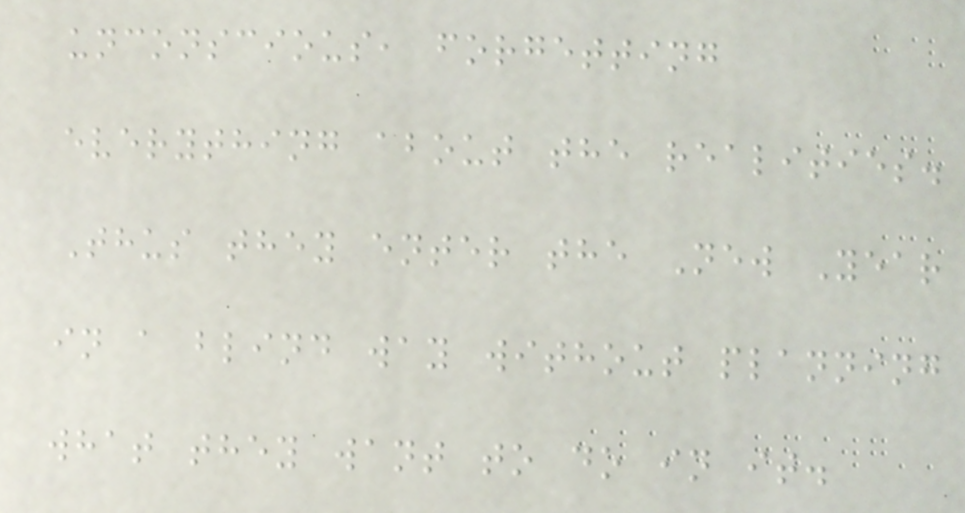unconscious, forgetting
everything about the realities.
Thus they enter the New Year
in a blind way without planning
what they want to do in it.
